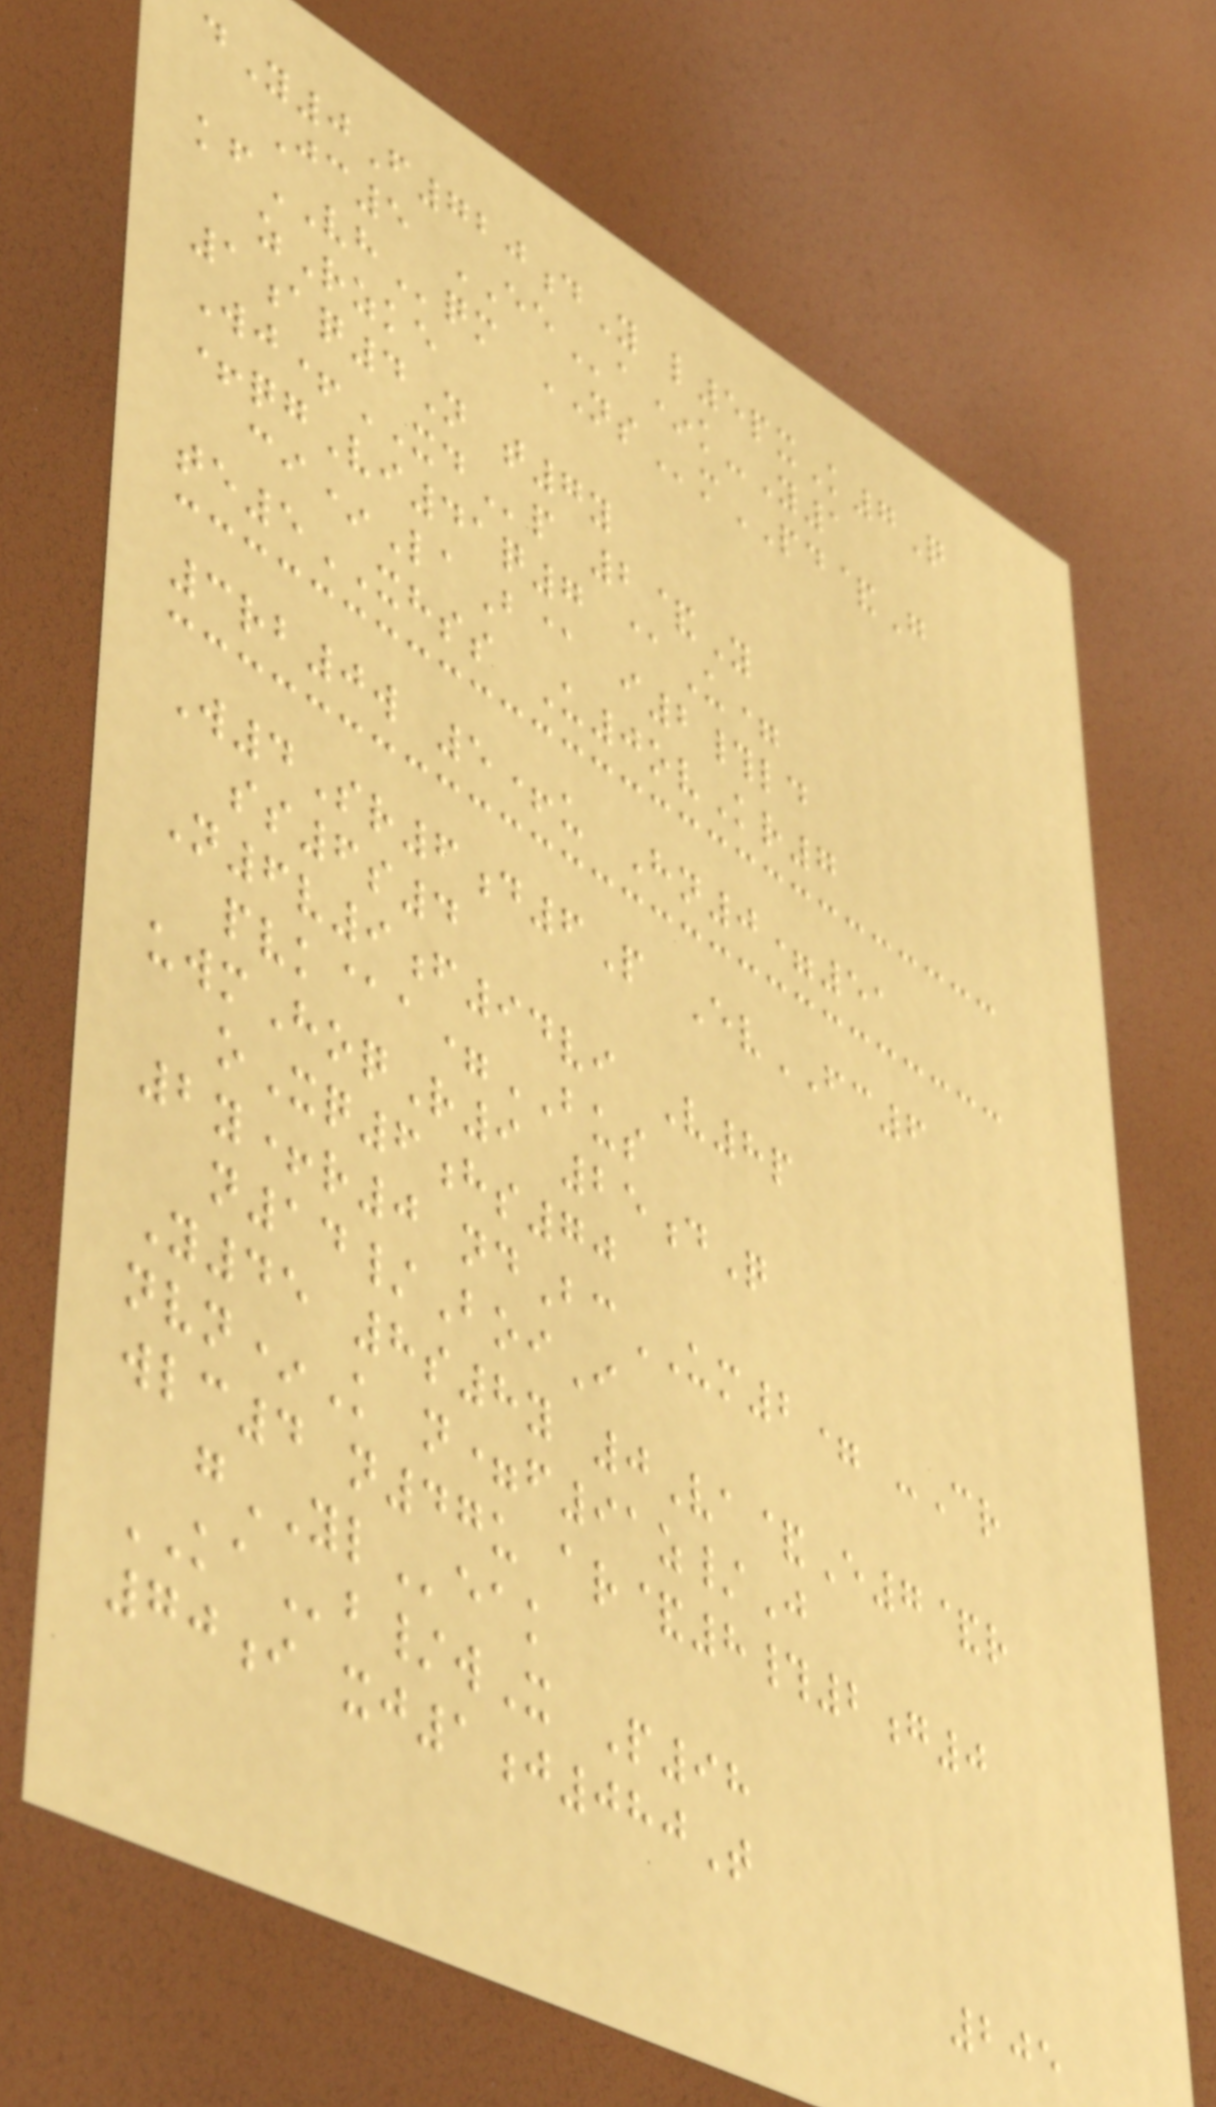dY0F720dY l5pxK7Q
Jc5 EEa*k-Y1
kfVHqm NSmPD&G
zRzke
1aq4N t7y
Wj+XDp 2&Y
+qgVi41q7 @U=
ci*LaB@ i2#ld
te5XHSS U0ovKr7
3rb0w 5+u Hn0=51
W4Sr6d6P EvFC6
ss6s4
N6v9f94vi V8p
pvk@a=BUS
uwmHoqR9 25dQ
oXq6hs70
2y+r0 ndBcUM2= -Cr
n14/BoiI
Y45 8s8y 0Va&E7&r
nvn*K n=f91z/J
wlc4 n47u ar&8#2g0
gYLeak
KAb/wX P98
70i xj1j080T
205
